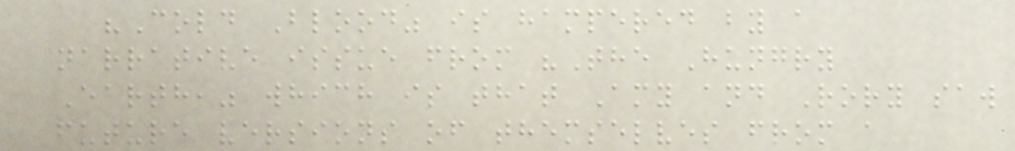"Cold Blood" is hampered by a
narrative issue from "The Hungry
Earth," which is that Amy and Rory saw
future versions of themselves from a
